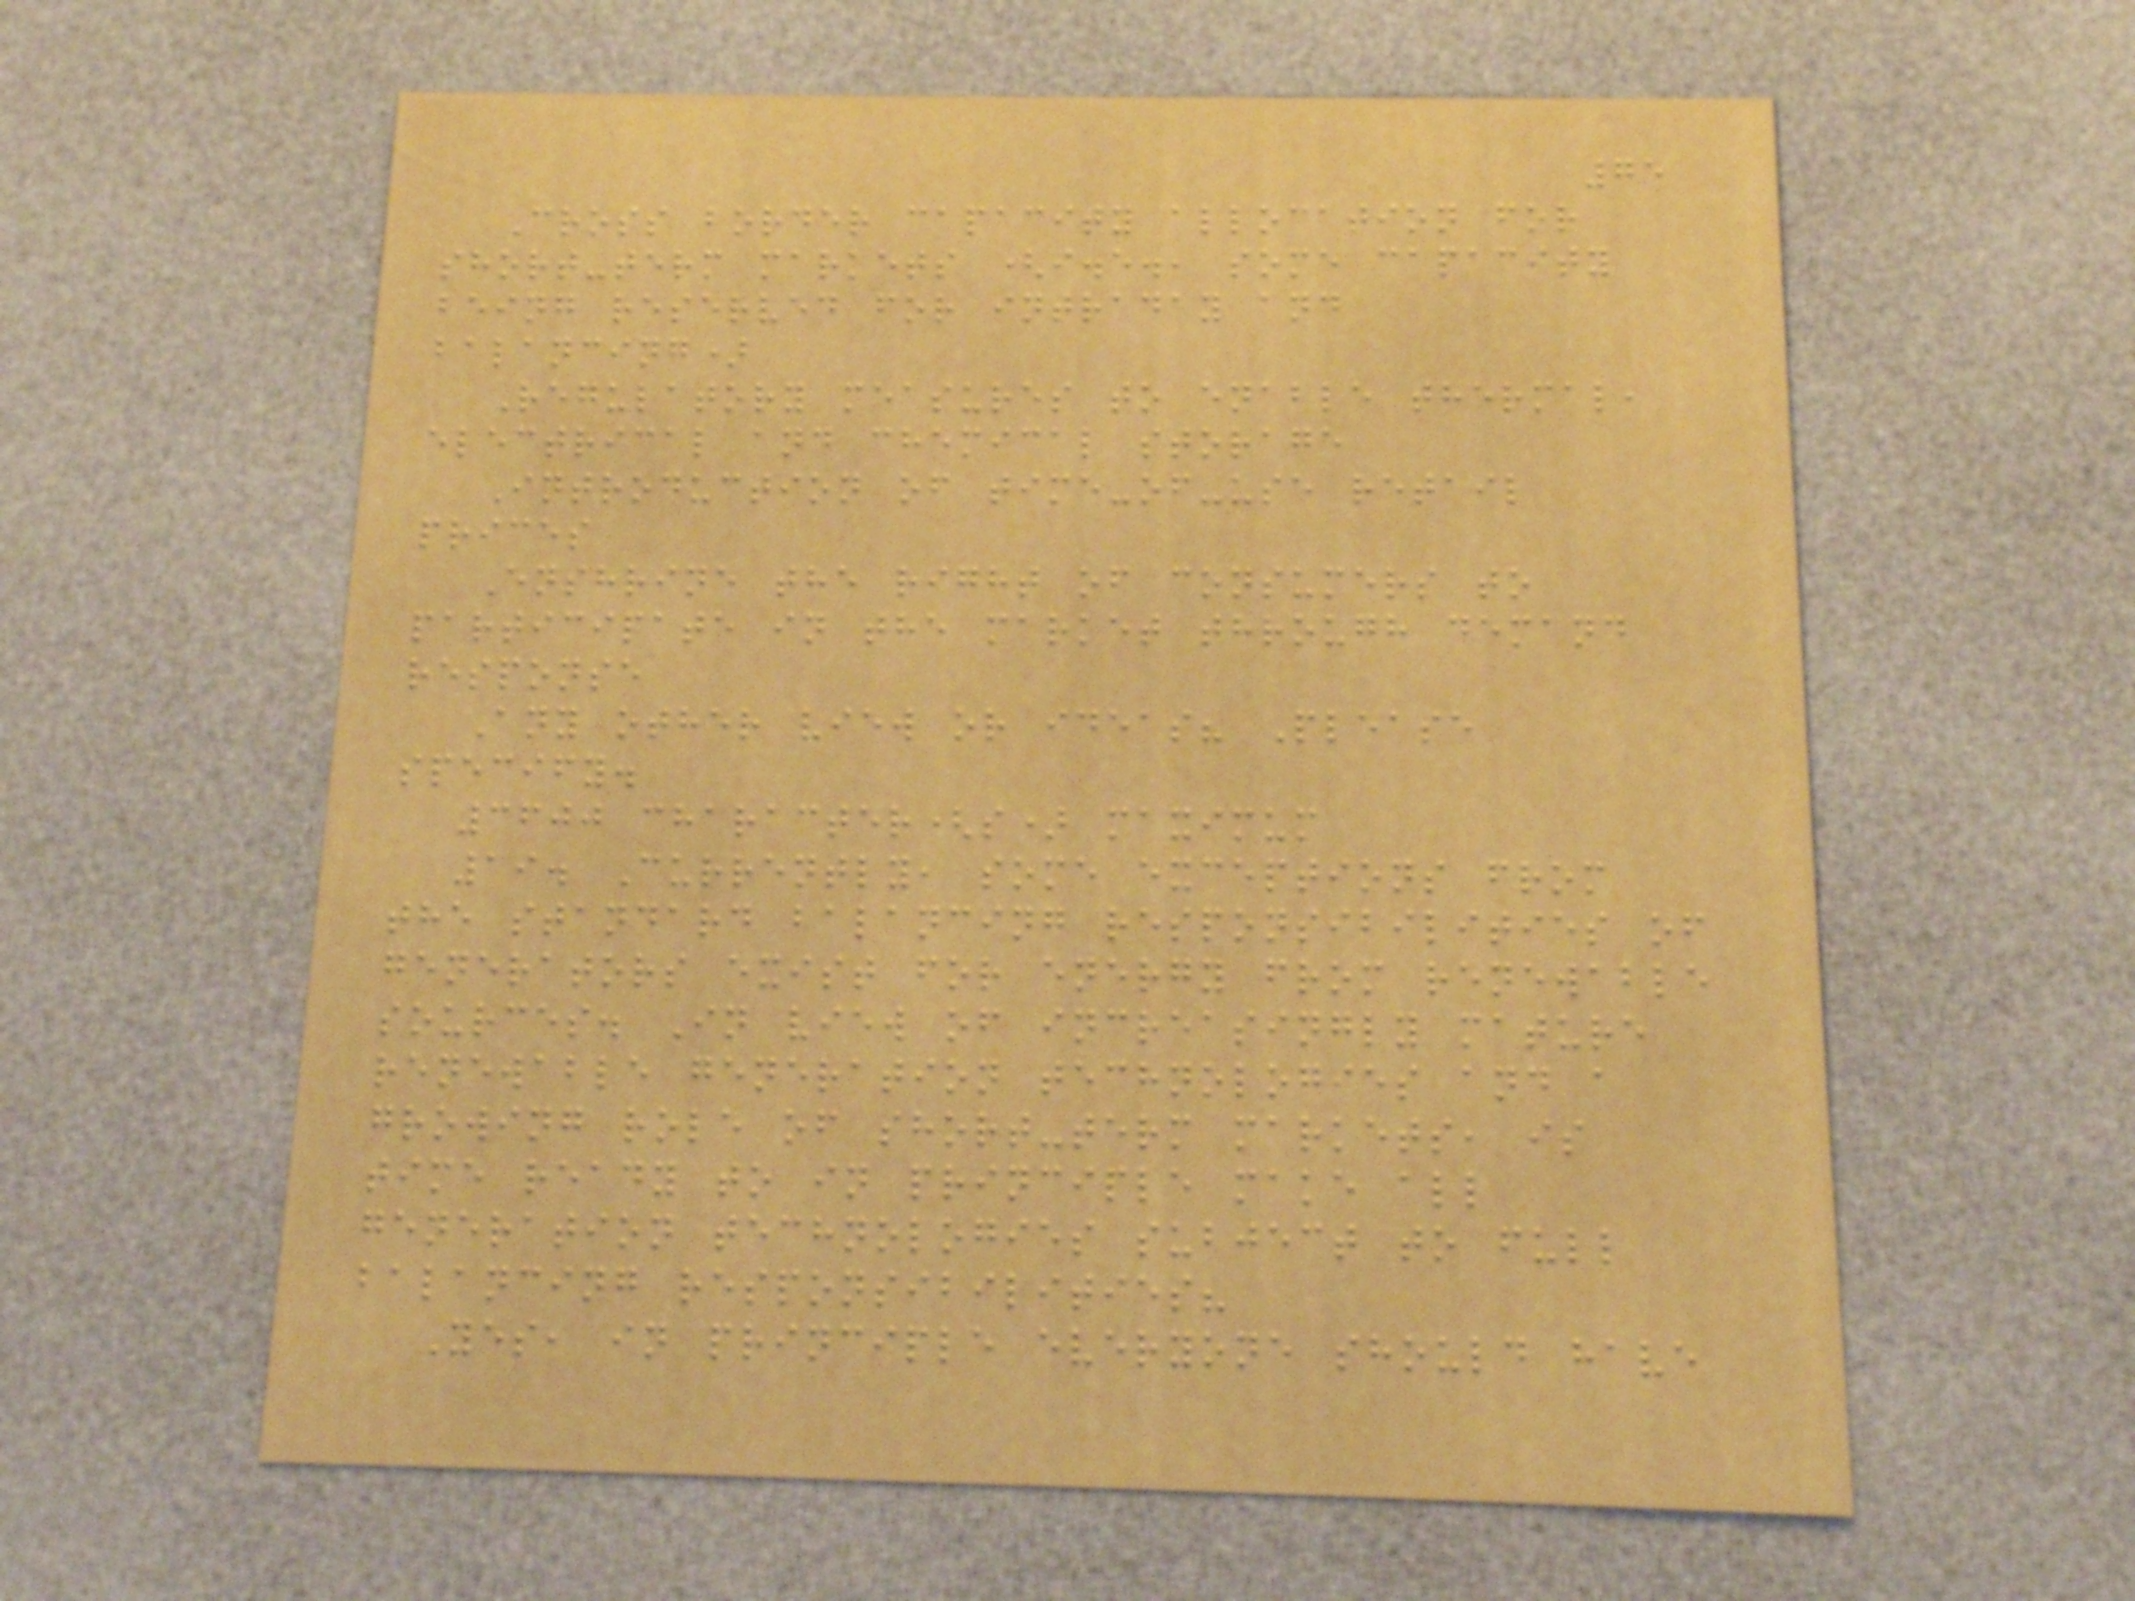75
Cross border capacity allocation for
short-term markets (i.e., some capacity
being reserved for intraday and
balancing)
Regulatory measures to enable thermal,
electrical and chemical storage
Introduction of time-of-use retail
prices
Enshrine the right of consumers to
participate in the market through demand
response
Any other view or ideas? Please
specify.
3600 character(s) maximum
19. Currently, some exceptions from
the standard balancing responsibilities of
generators exist for energy from renewable
sources. In view of increasingly mature
renewable generation technologies and a
growing role of short-term markets, is
time ready to in principle make all
generation technologies subject to full
balancing responsibilities?
Yes, in principle everyone should have
